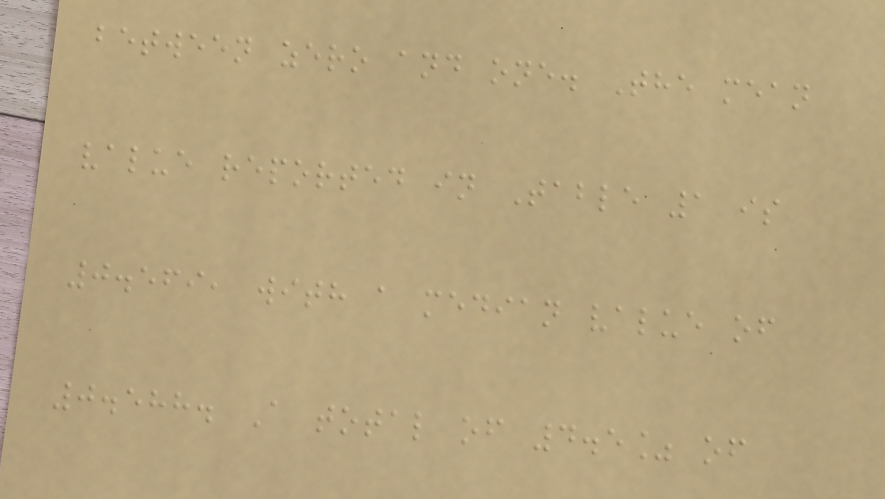between zero and one. The mean
value reported in Table 1 is
0.569, with a median value of
0.588. A total of 4.5% of
